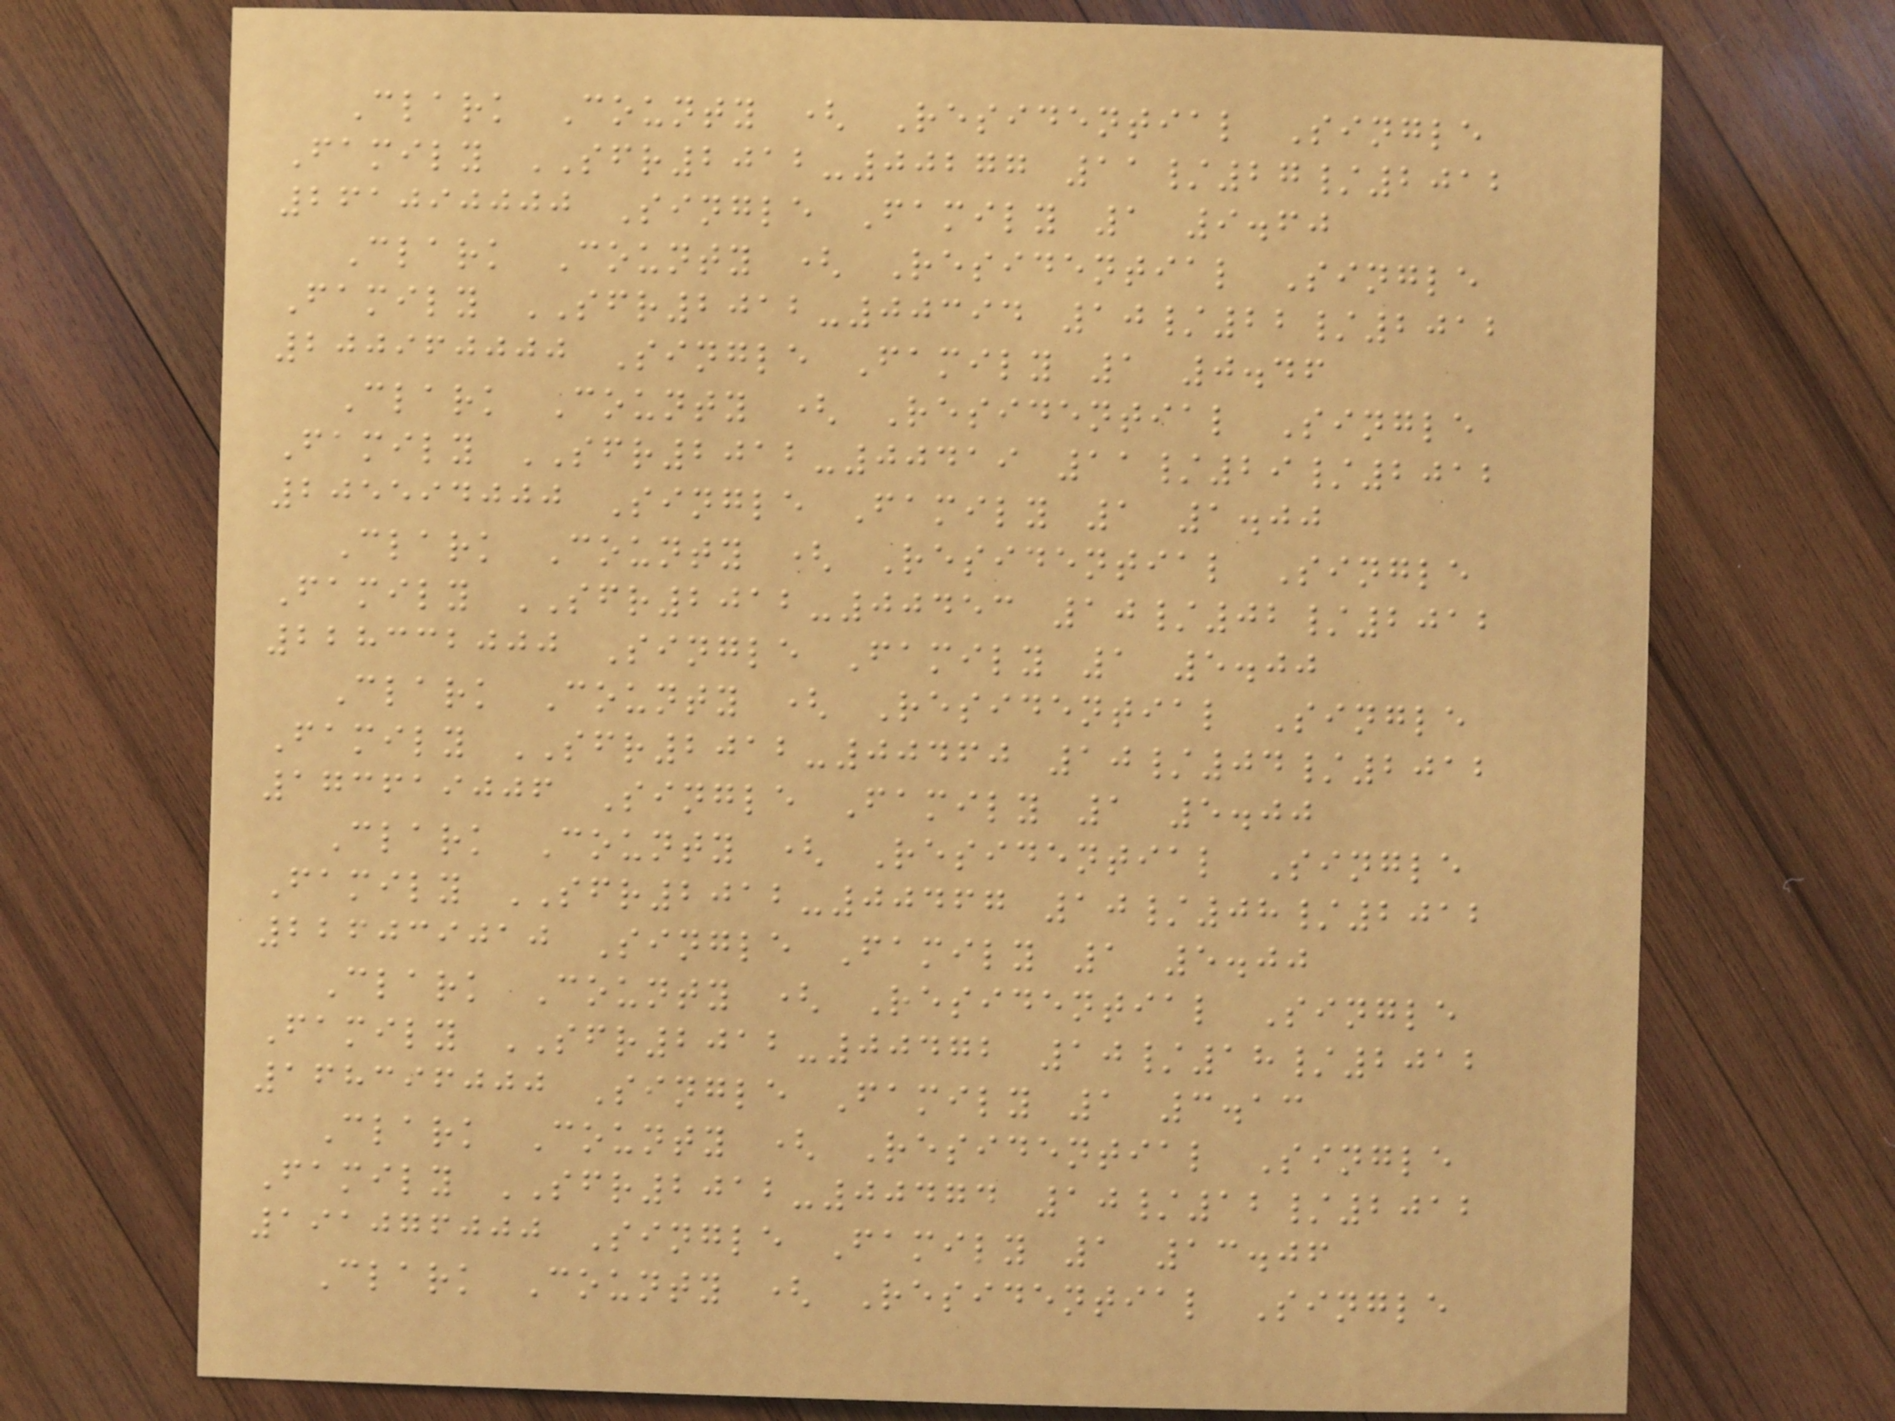Clark County ( Residential Single
Family SFR2012-00277 11/27/2012
261090000 Single Family 1 9.60
Clark County ( Residential Single
Family SFR2012-00394 10/22/2012
200960000 Single Family 1 0.46
Clark County ( Residential Single
Family SFR2012-00419 11/29/2012
205594000 Single Family 1 1.00
Clark County ( Residential Single
Family SFR2012-00453 10/02/2012
228332000 Single Family 1 5.00
Clark County ( Residential Single
Family SFR2012-00460 10/04/2012
173619006 Single Family 1 5.00
Clark County ( Residential Single
Family SFR2012-00467 10/08/2012
226039010 Single Family 1 5.00
Clark County ( Residential Single
Family SFR2012-00472 10/18/2012
168396000 Single Family 1 3.13
Clark County ( Residential Single
Family SFR2012-00474 10/12/2012
191076000 Single Family 1 13.06
Clark County ( Residential Single
